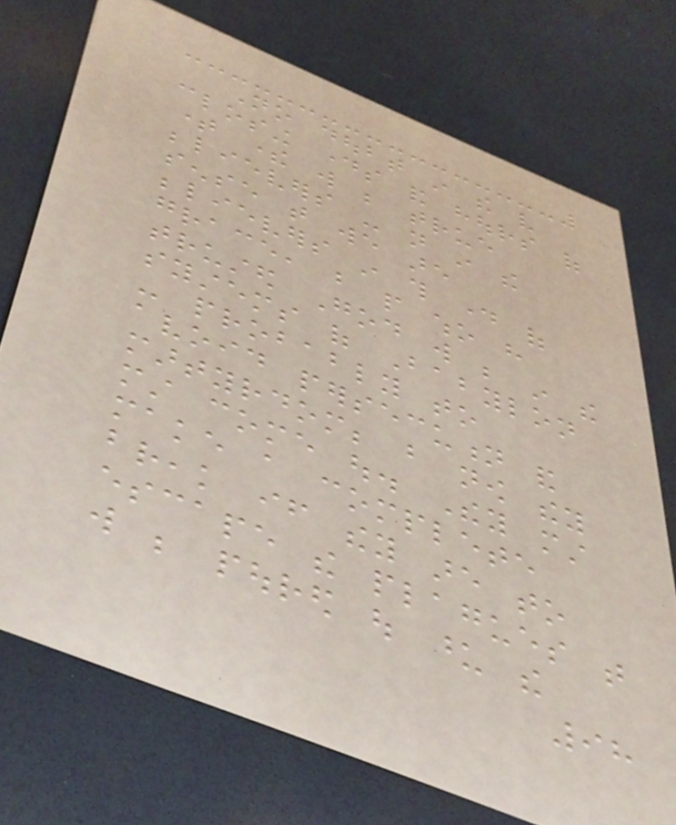No doubt in the very
closing days and hours of
time there will be true
believers - not in the
sense that we are
believers in this day of
grace, but people who have
trusted God will be in the
systems of Babylon
- probably to
avoid persecution and
martyrdom; but now they
must come out. They must
make a complete
break if they are to
escape the plagues that
will be poured out upon the
98
